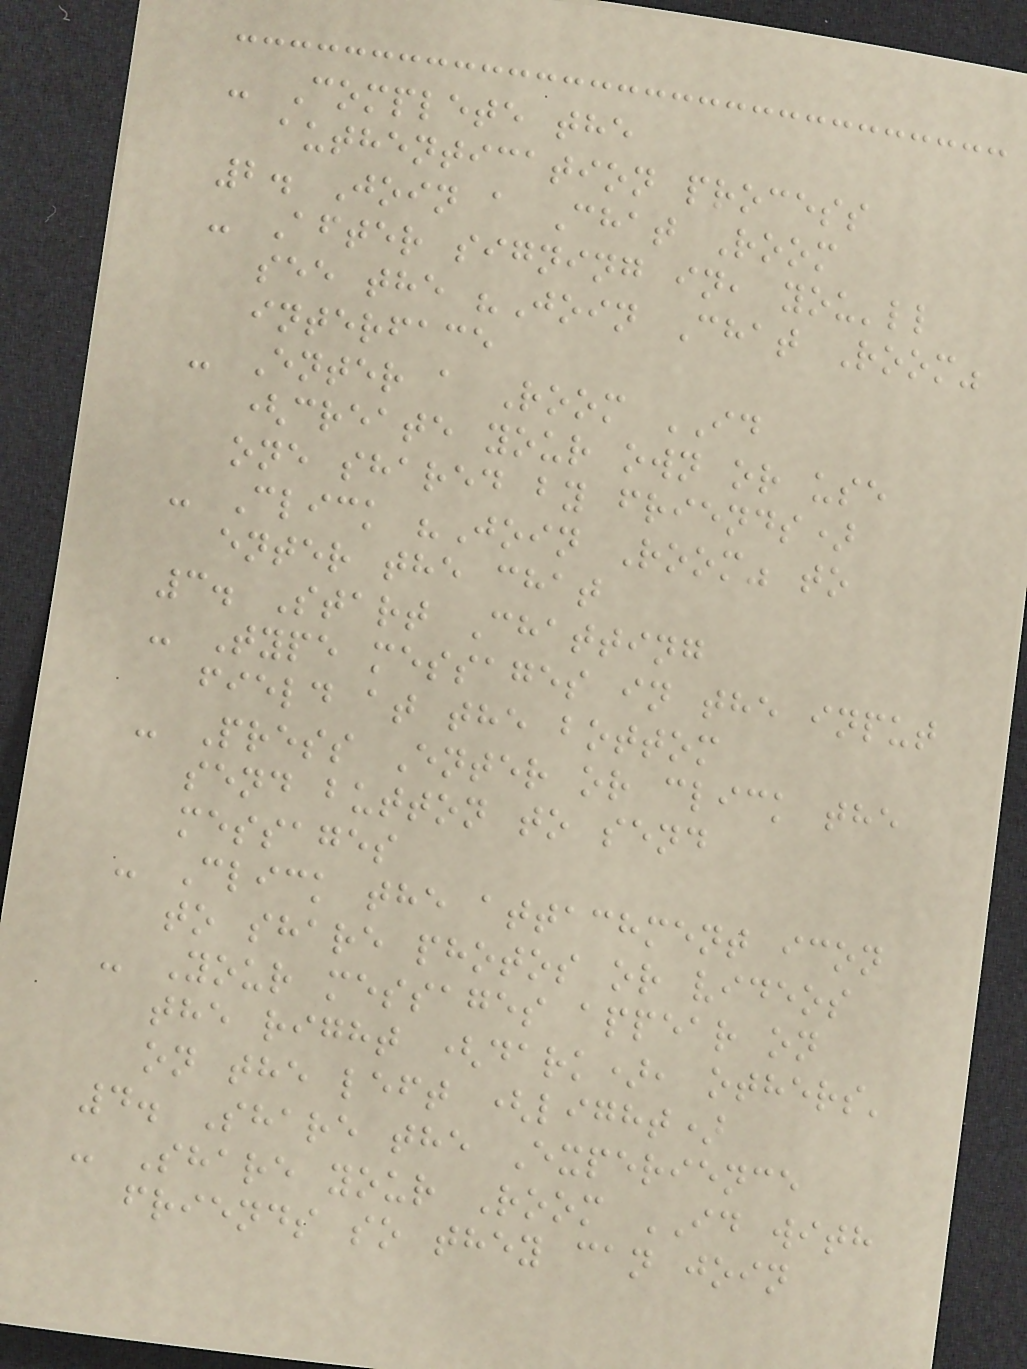- Complete the
authentication process
2. Join a Chat Room
- After signing in, you'll
see the "Join Chat Room"
interface
- Enter a Room ID
(create your own or use
one shared by friends)
- Click "Join Room" to
enter the chat
3. Start Chatting
- Type messages in the input
field at the bottom
- Press Enter or click the
send button to send
messages
- Click the attachment icon
to share photos or videos
- Your messages appear on
the right (dark), others'
on the left (light)
4. Share the Experience
- Share your Room ID with
friends so they can join
